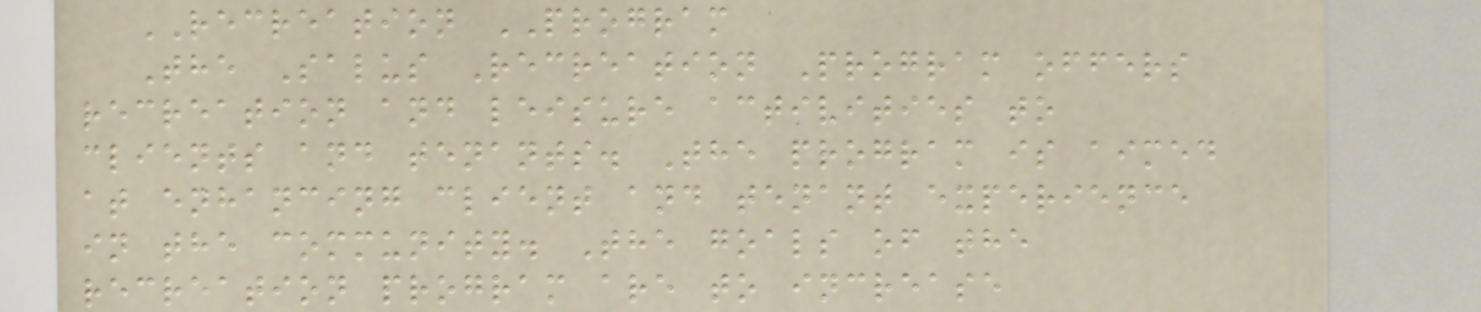RECREATION PROGRAM
The Salus Recreation Program offers
recreation and leisure activities to
clients and tenants. The program is aimed
at enhancing client and tenant experience
in the community. The goals of the
recreation program are to increase
